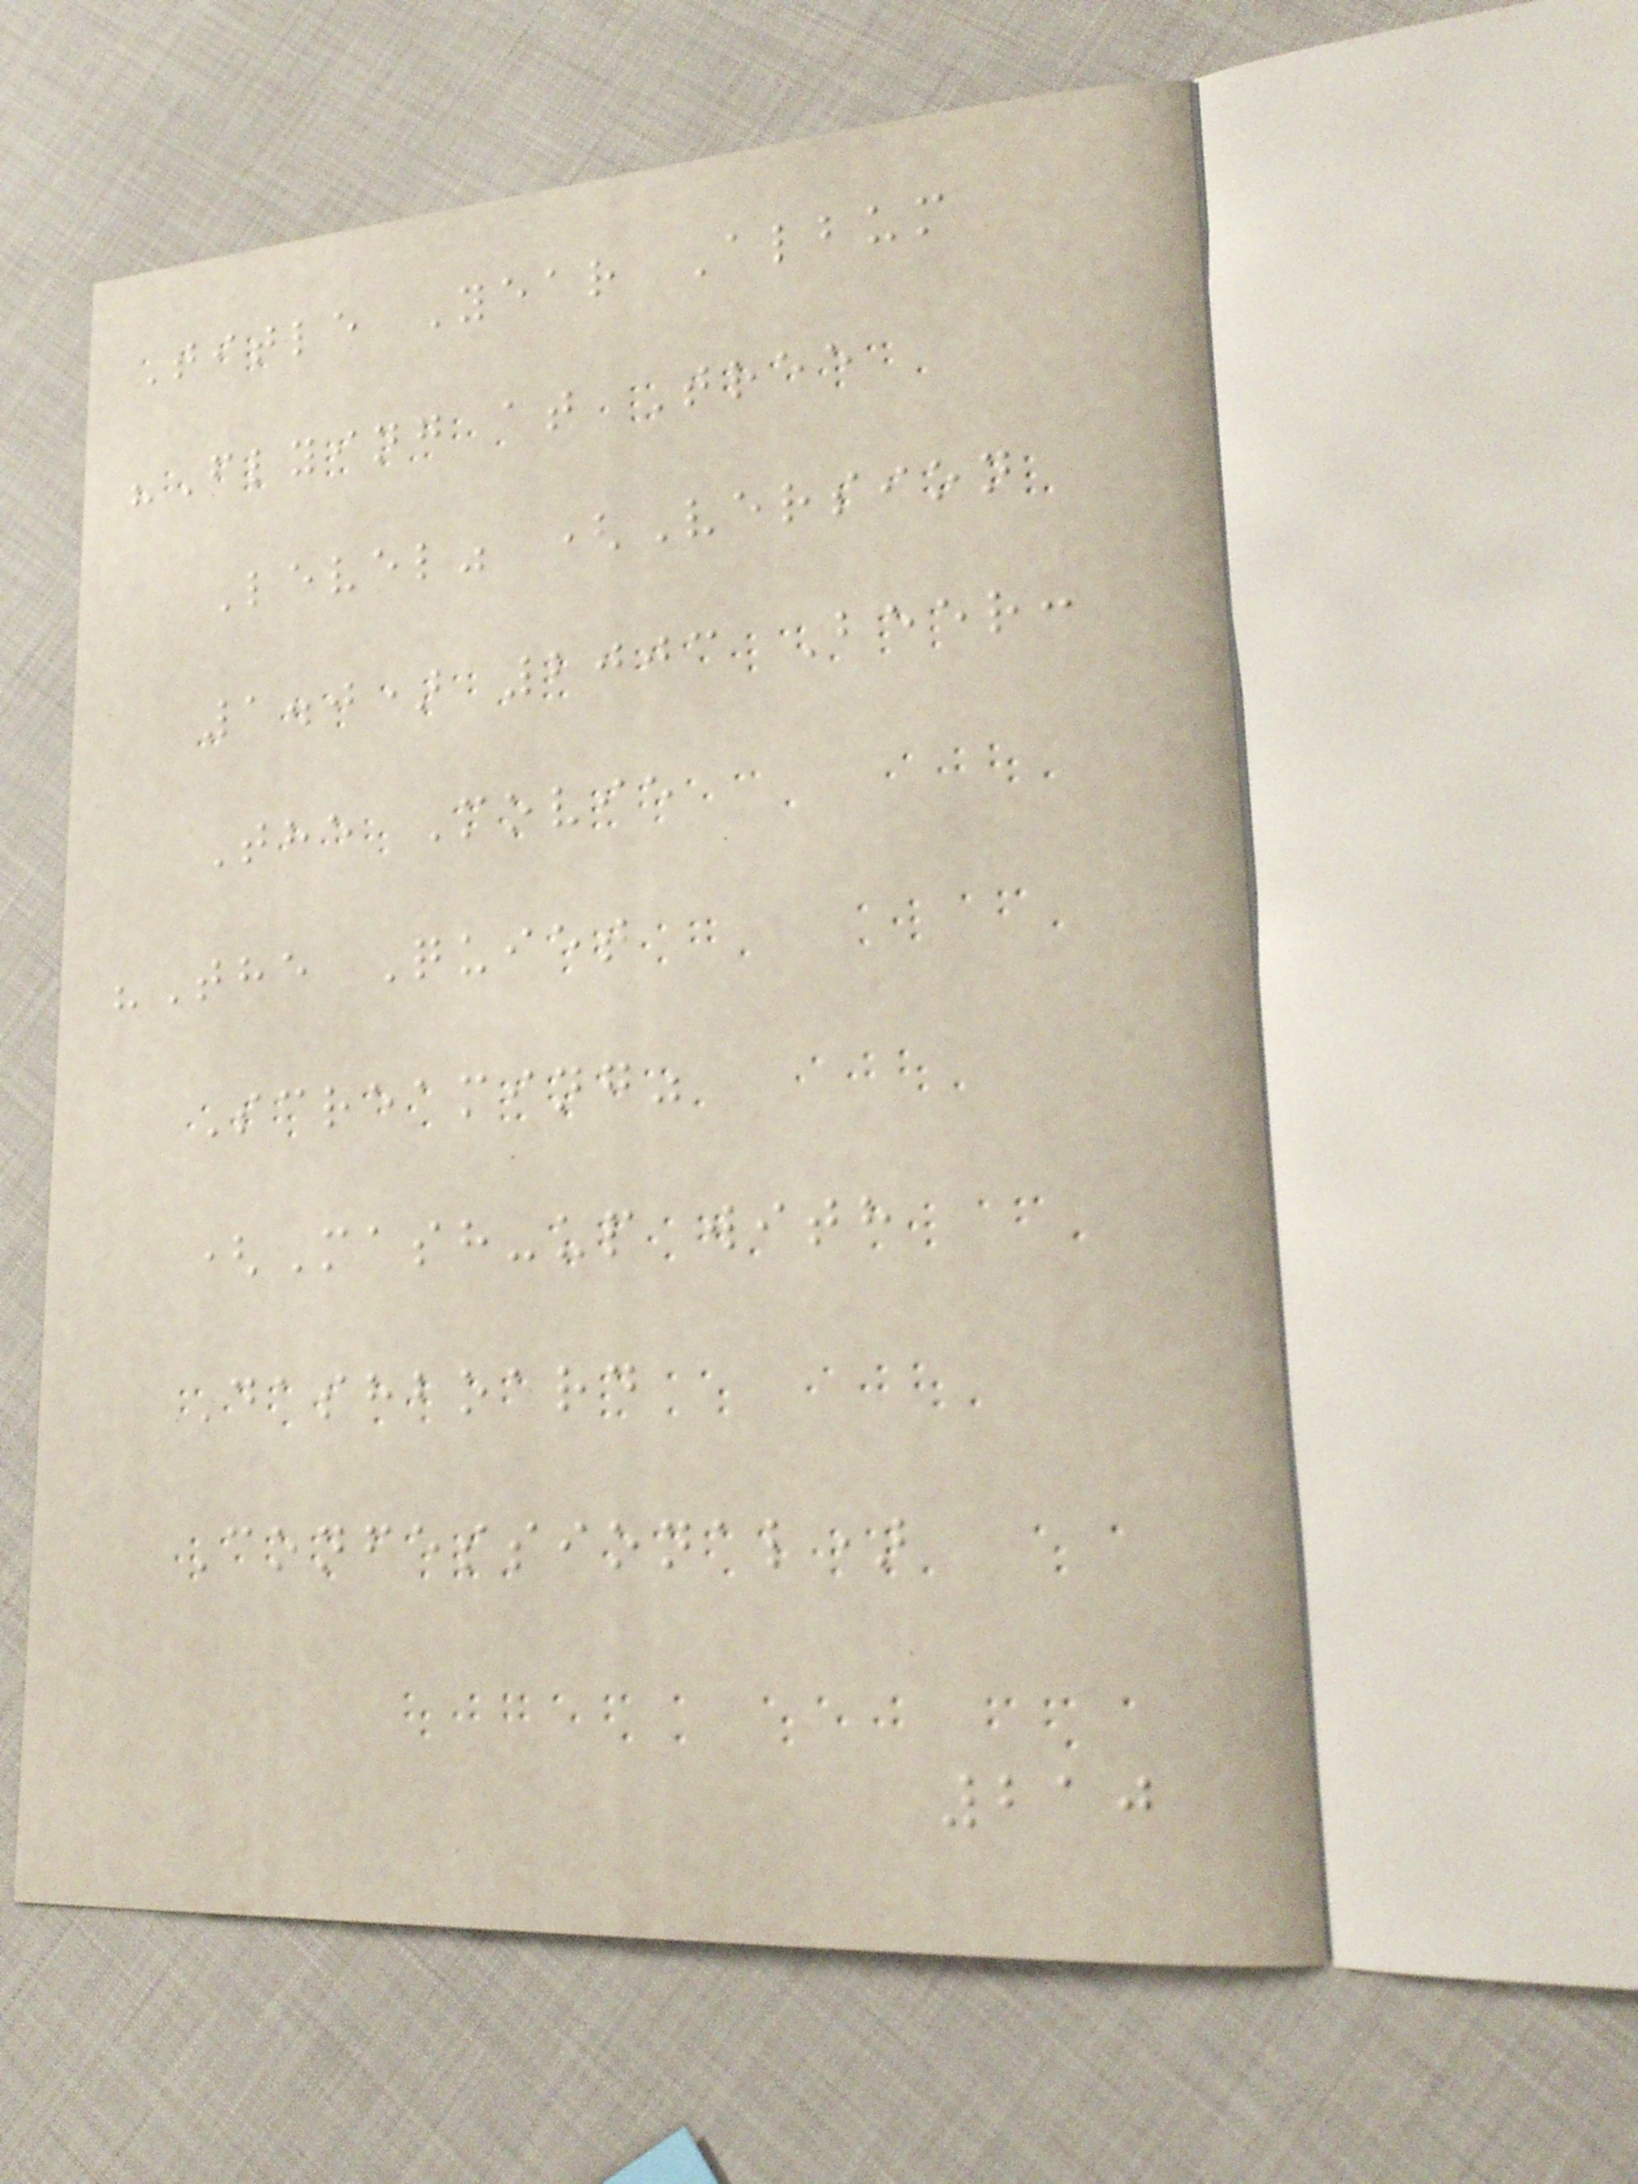Title Year Album
"Flying at Tree
Level" (Version
1.0) 2003 Beer:
The Movie
"The Quiet
Screaming"
(Mash-up with
Dashboard
Confessional)
210
